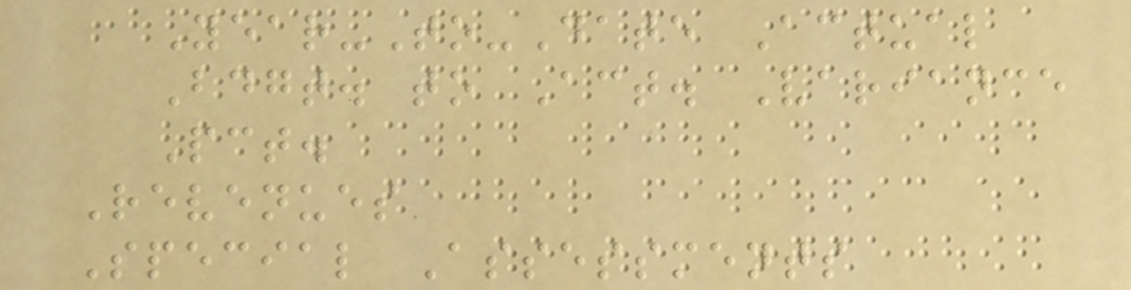Year-To-Date Actual
Bdgt. to Act. Variance
Pct.
Revenues
Special Assessments
